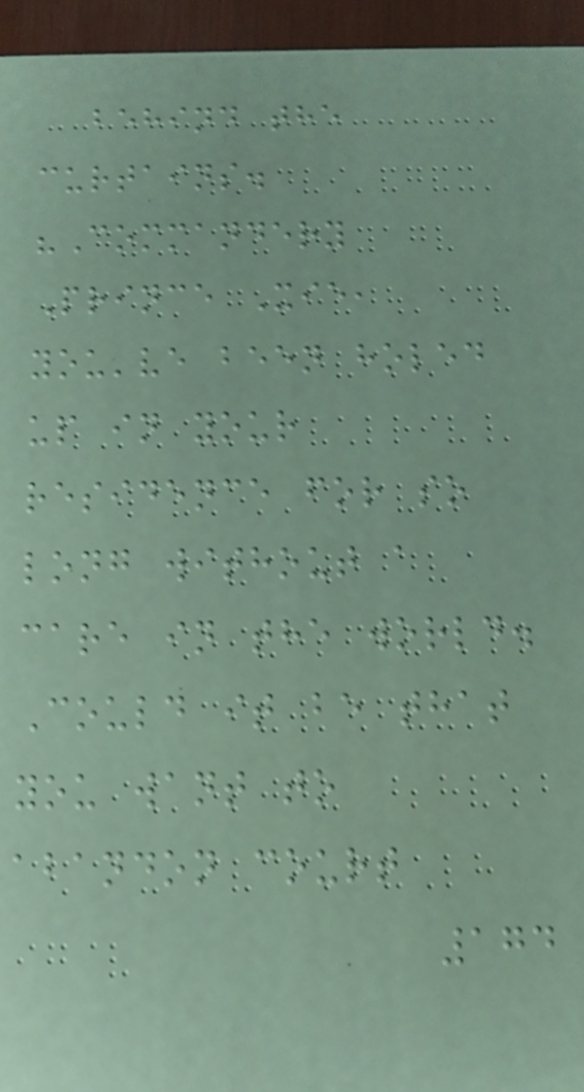behind the
curtains.
"Commandery
Prince Xie,
you've been holed
up in your
residence for so
long without a
care in the world.
Could it be that
you want to
abandon court
174
